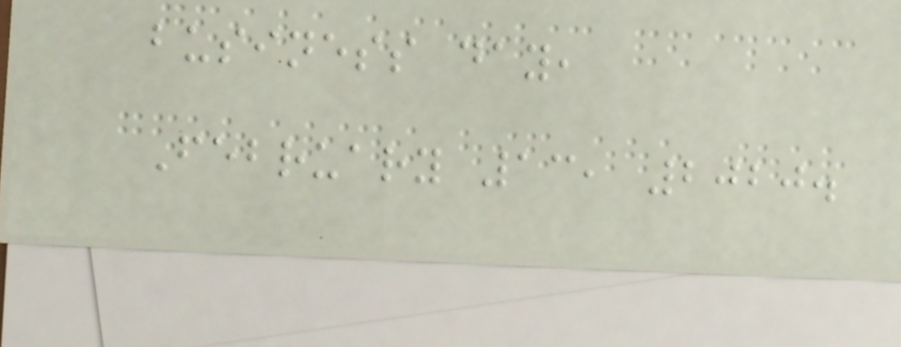business day,
February 13, 2020.
